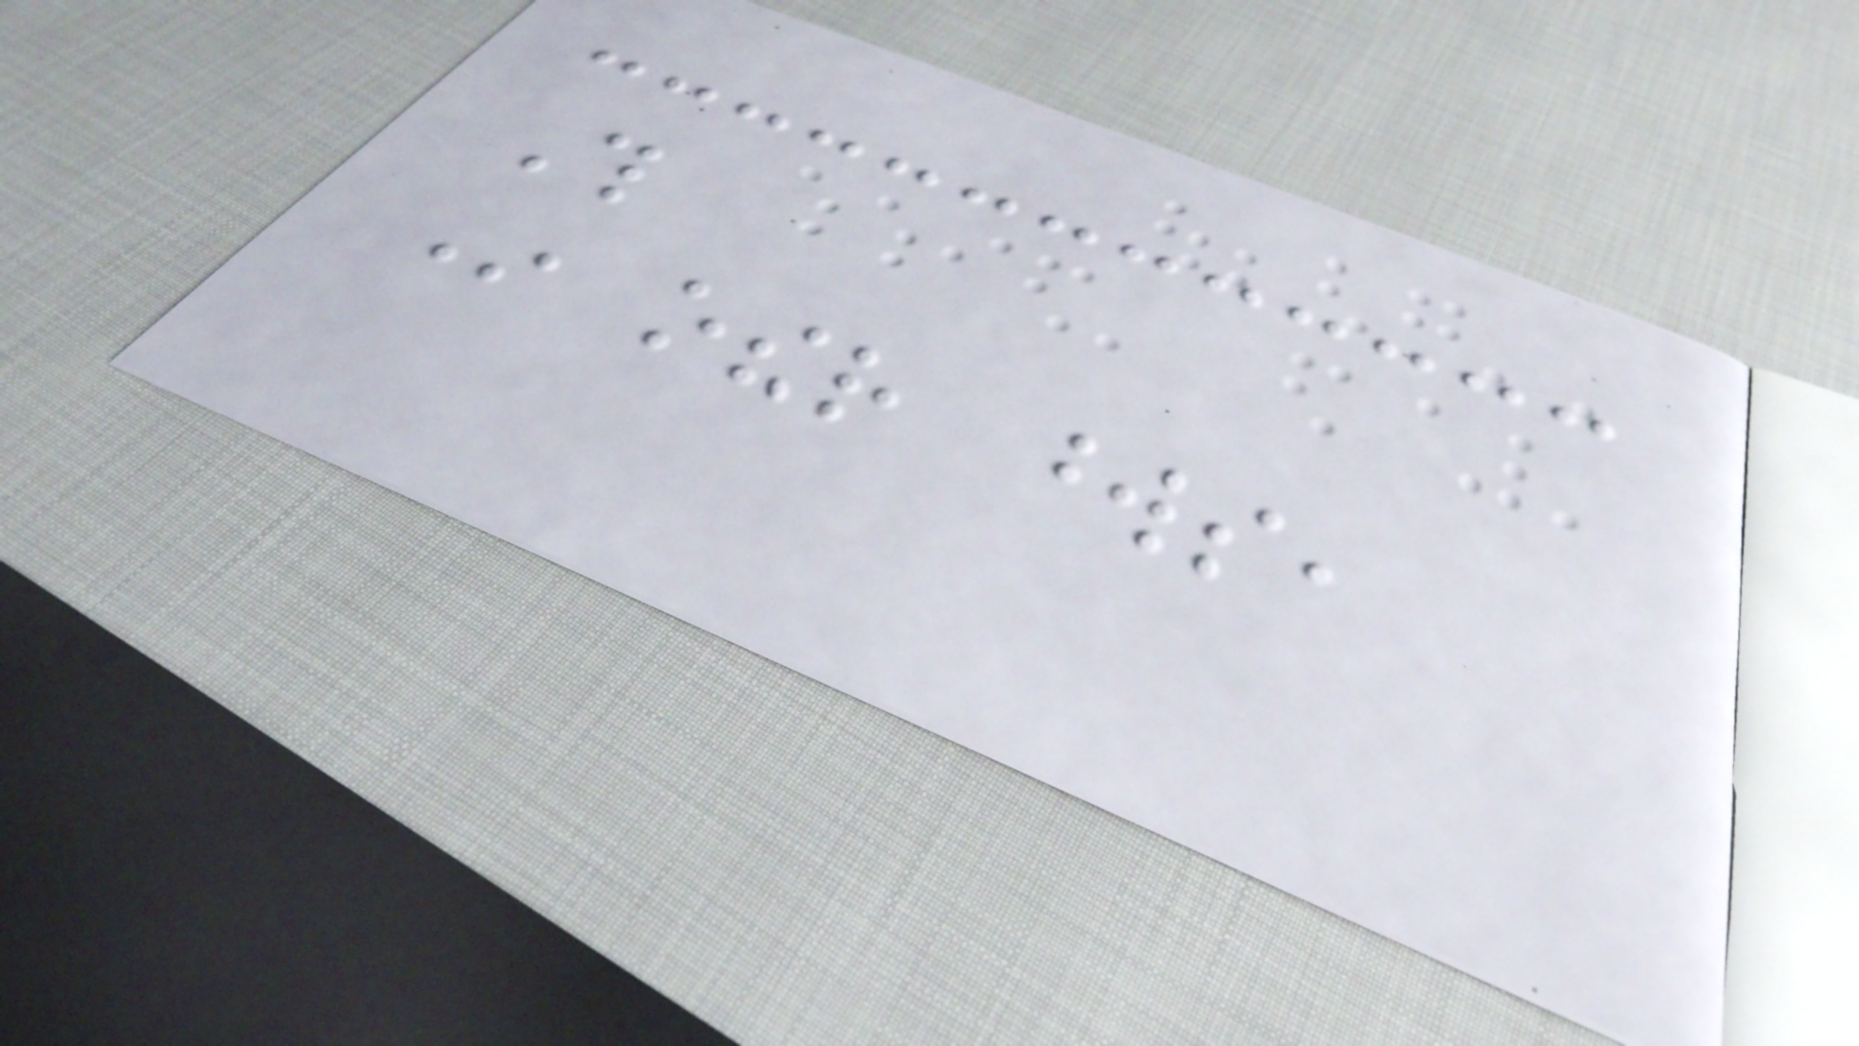This
In other words,
